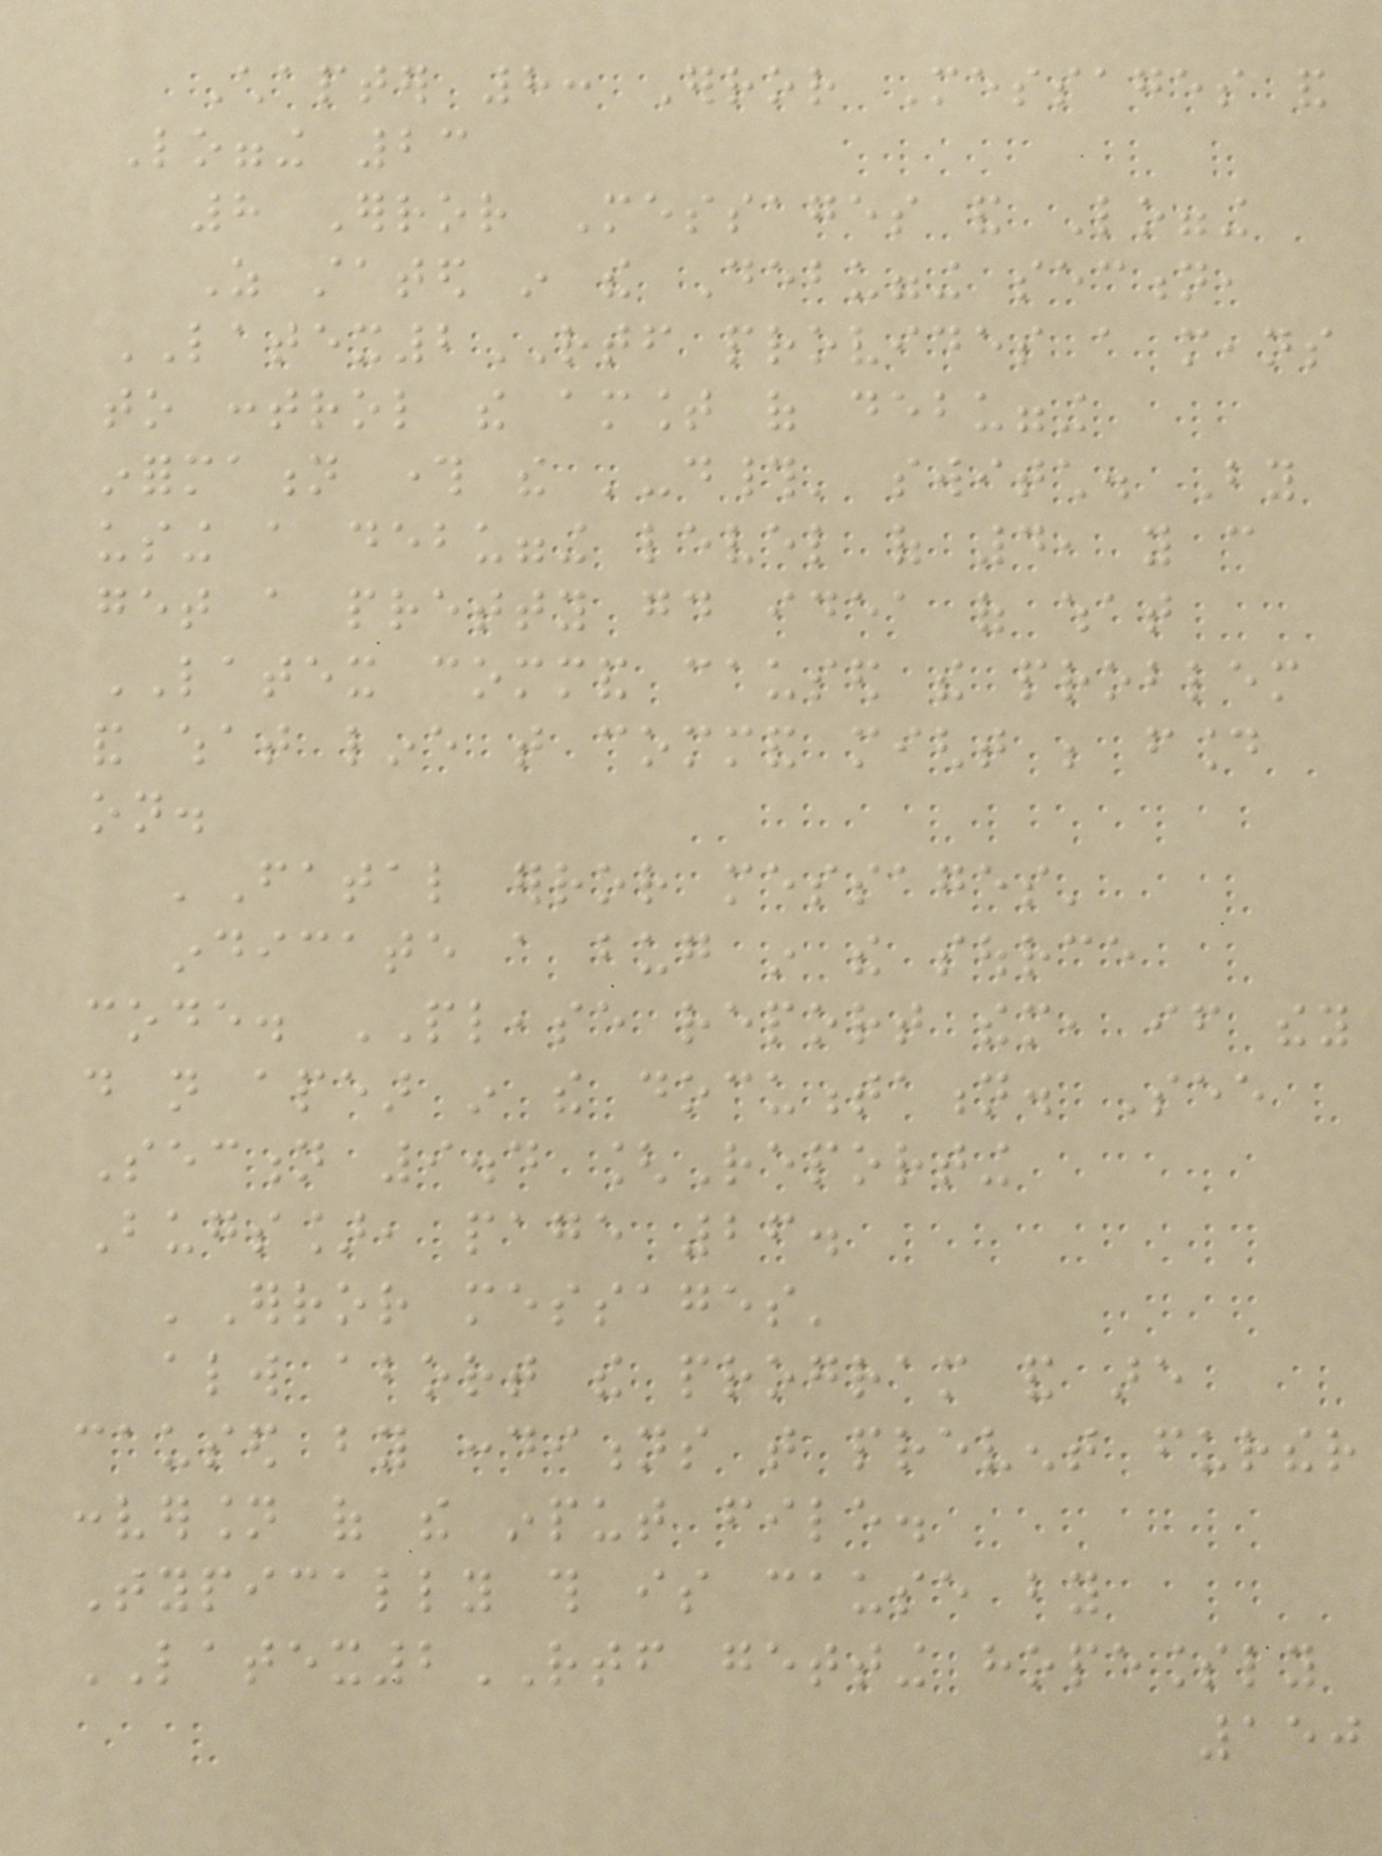Chapter 8: Error Messages and
Logging 23
8 Error Messages and Logging
As stated in the Debugging section,
LATEX2RTF provides a means
to control the amount of debugging
information through the '-d#' switch. By
using a debugging level of 4, you can
get a pretty good idea of what
LATEX command caused the problem
and what line that command might be found
on.
'Fatal error messages'
indicate a bug in the source
code. PLEASE report them, if they
do not apear in the documentation. See
Section 9.4 [Reporting
Bugs], page 26.
'Error messages'
always abort the program and are
caused by conditions that prevent further
conversion of the input file.
Typically this is cause by
LATEX2RTF getting hopelessly
150
